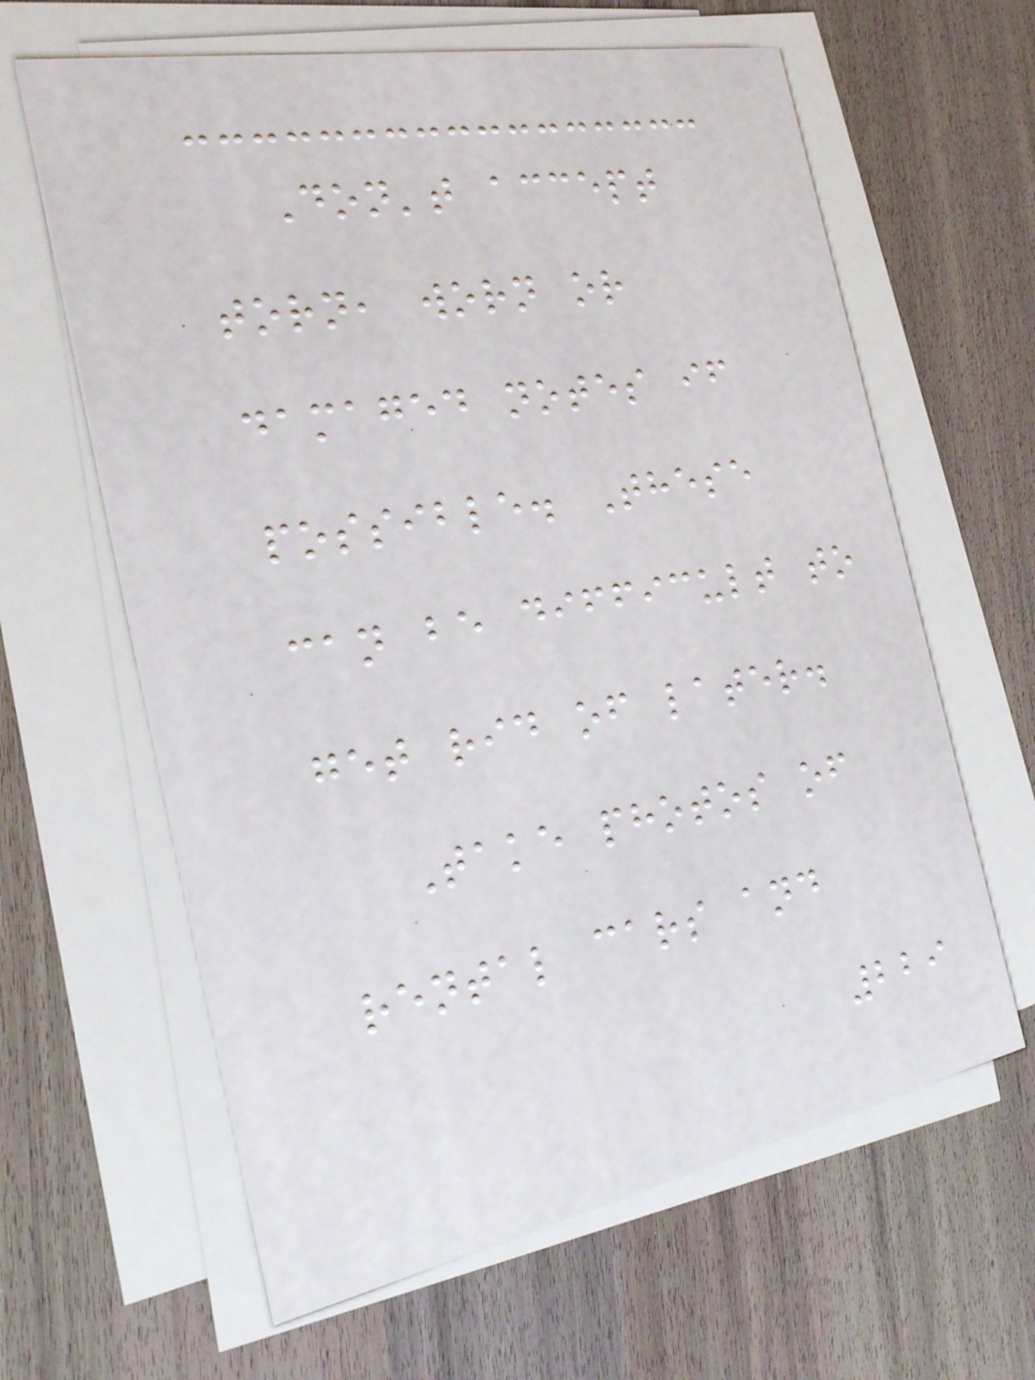Don't accept
torn, worn or
damaged notes if
possible. These
can be difficult to
get rid of later.
Take photos of
rental cars and
229
